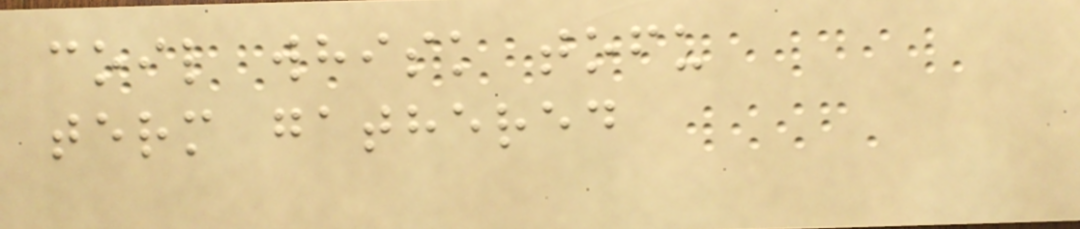coil whisk tofu
term gathered
